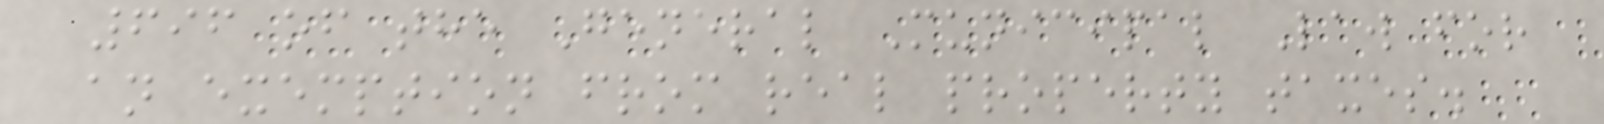696 of the General Municipal Law for
an exemption from real property taxes.
